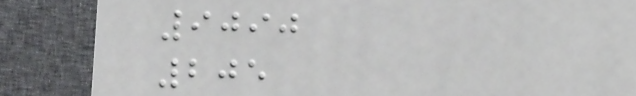9090
205
